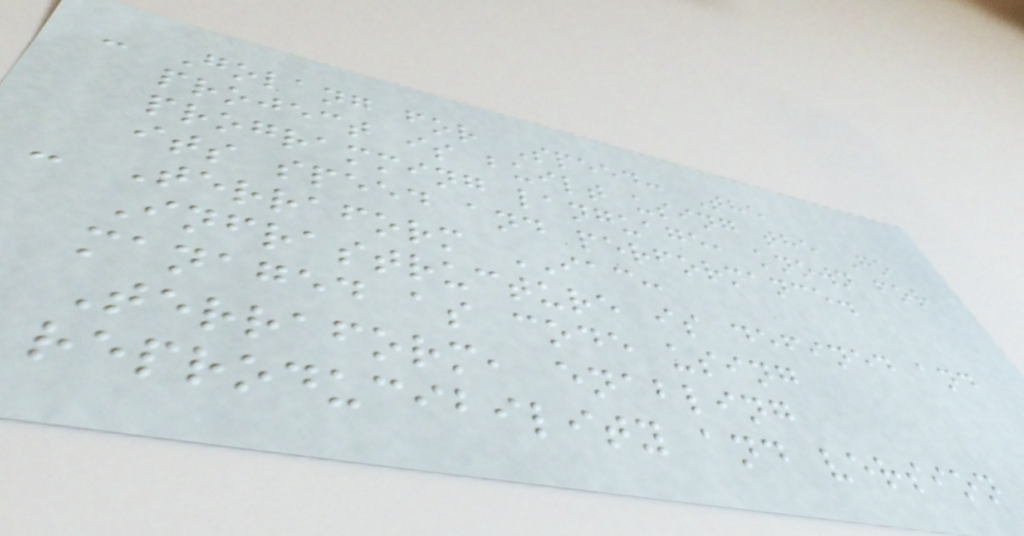- Golang for Speed: The
project is built using the Go
programming language, known for
its speed and performance.
- Terraform IAC:
Infrastructure is defined and
managed as code using
Terraform, enabling
reproducibility and version
